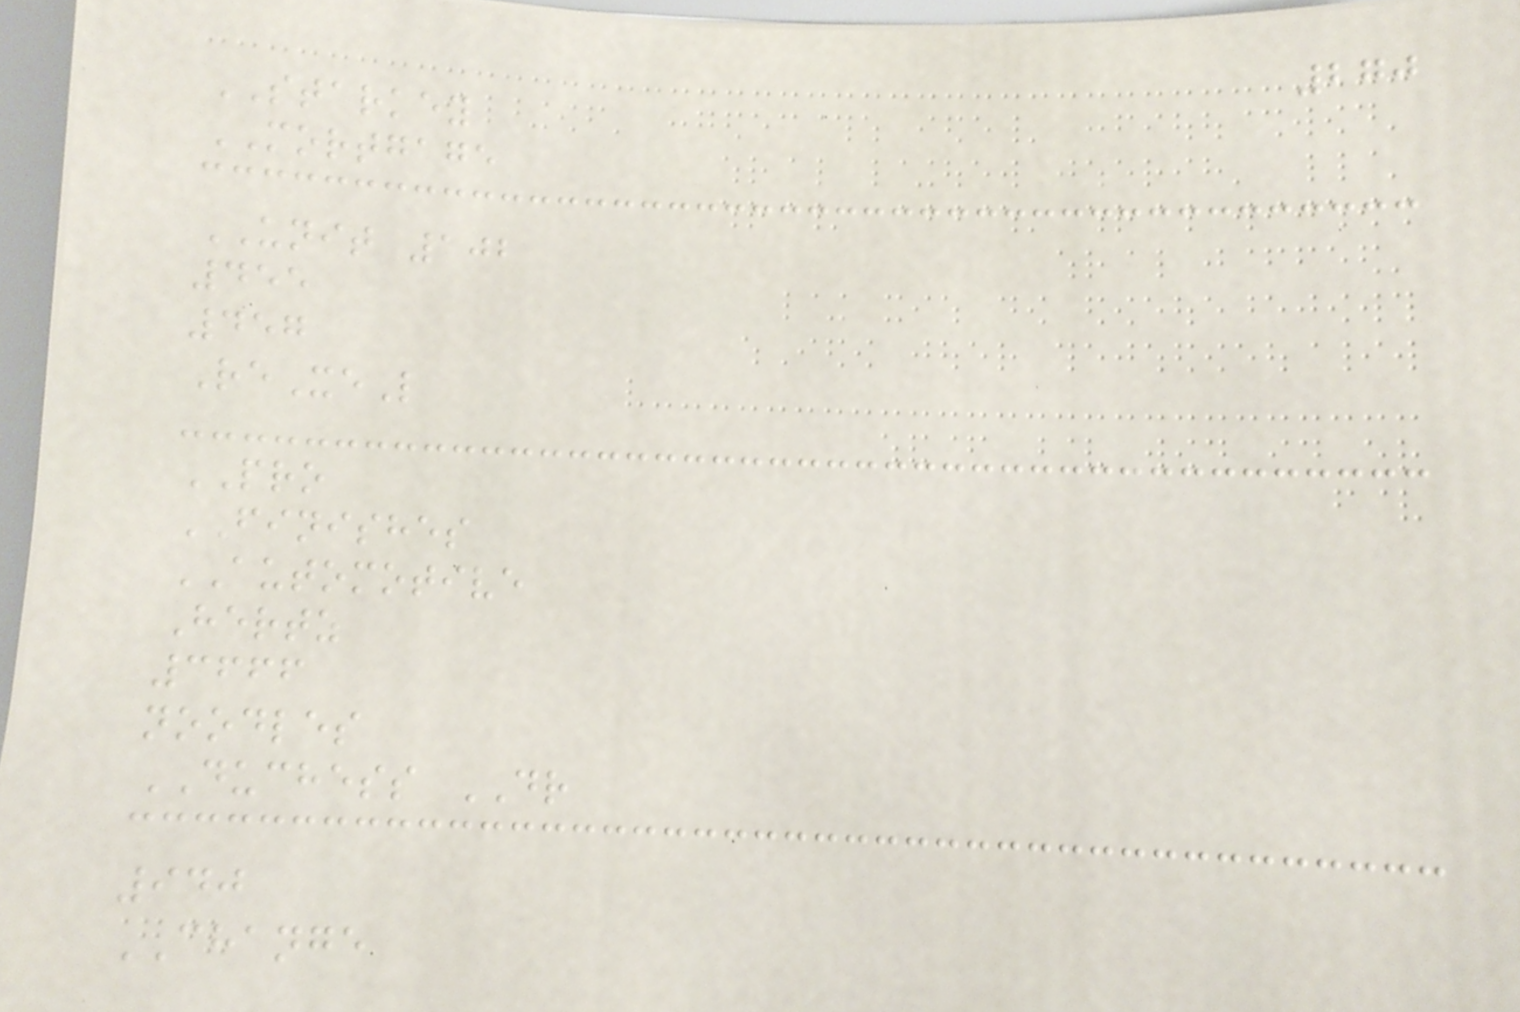270
STARKEY
MORTGAGE
UNIT 102
455
457
ReXeL
PRO
FINISHES
AUTOMOTIVE
Hertz
3666
noodles
DUCHESS DR
940
CHANGE
